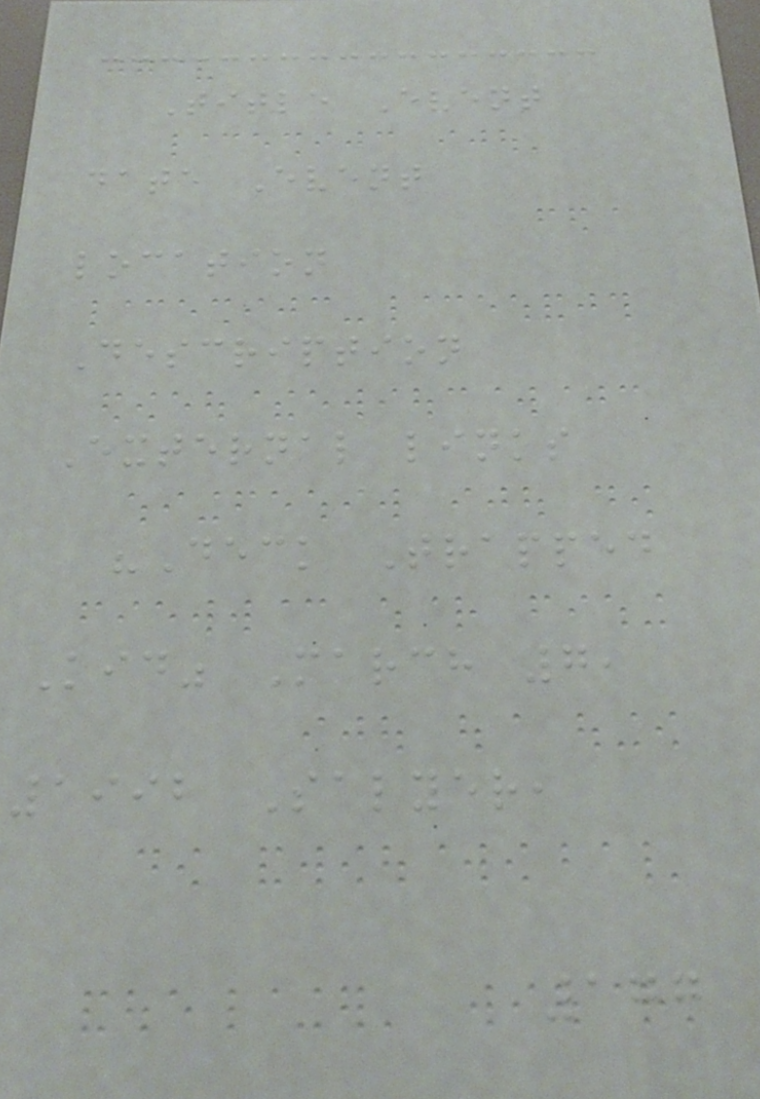Title Event
date Event
location
Description
External links
"Deck Trapped
Kid" March 7,
1992 Salyer,
177
